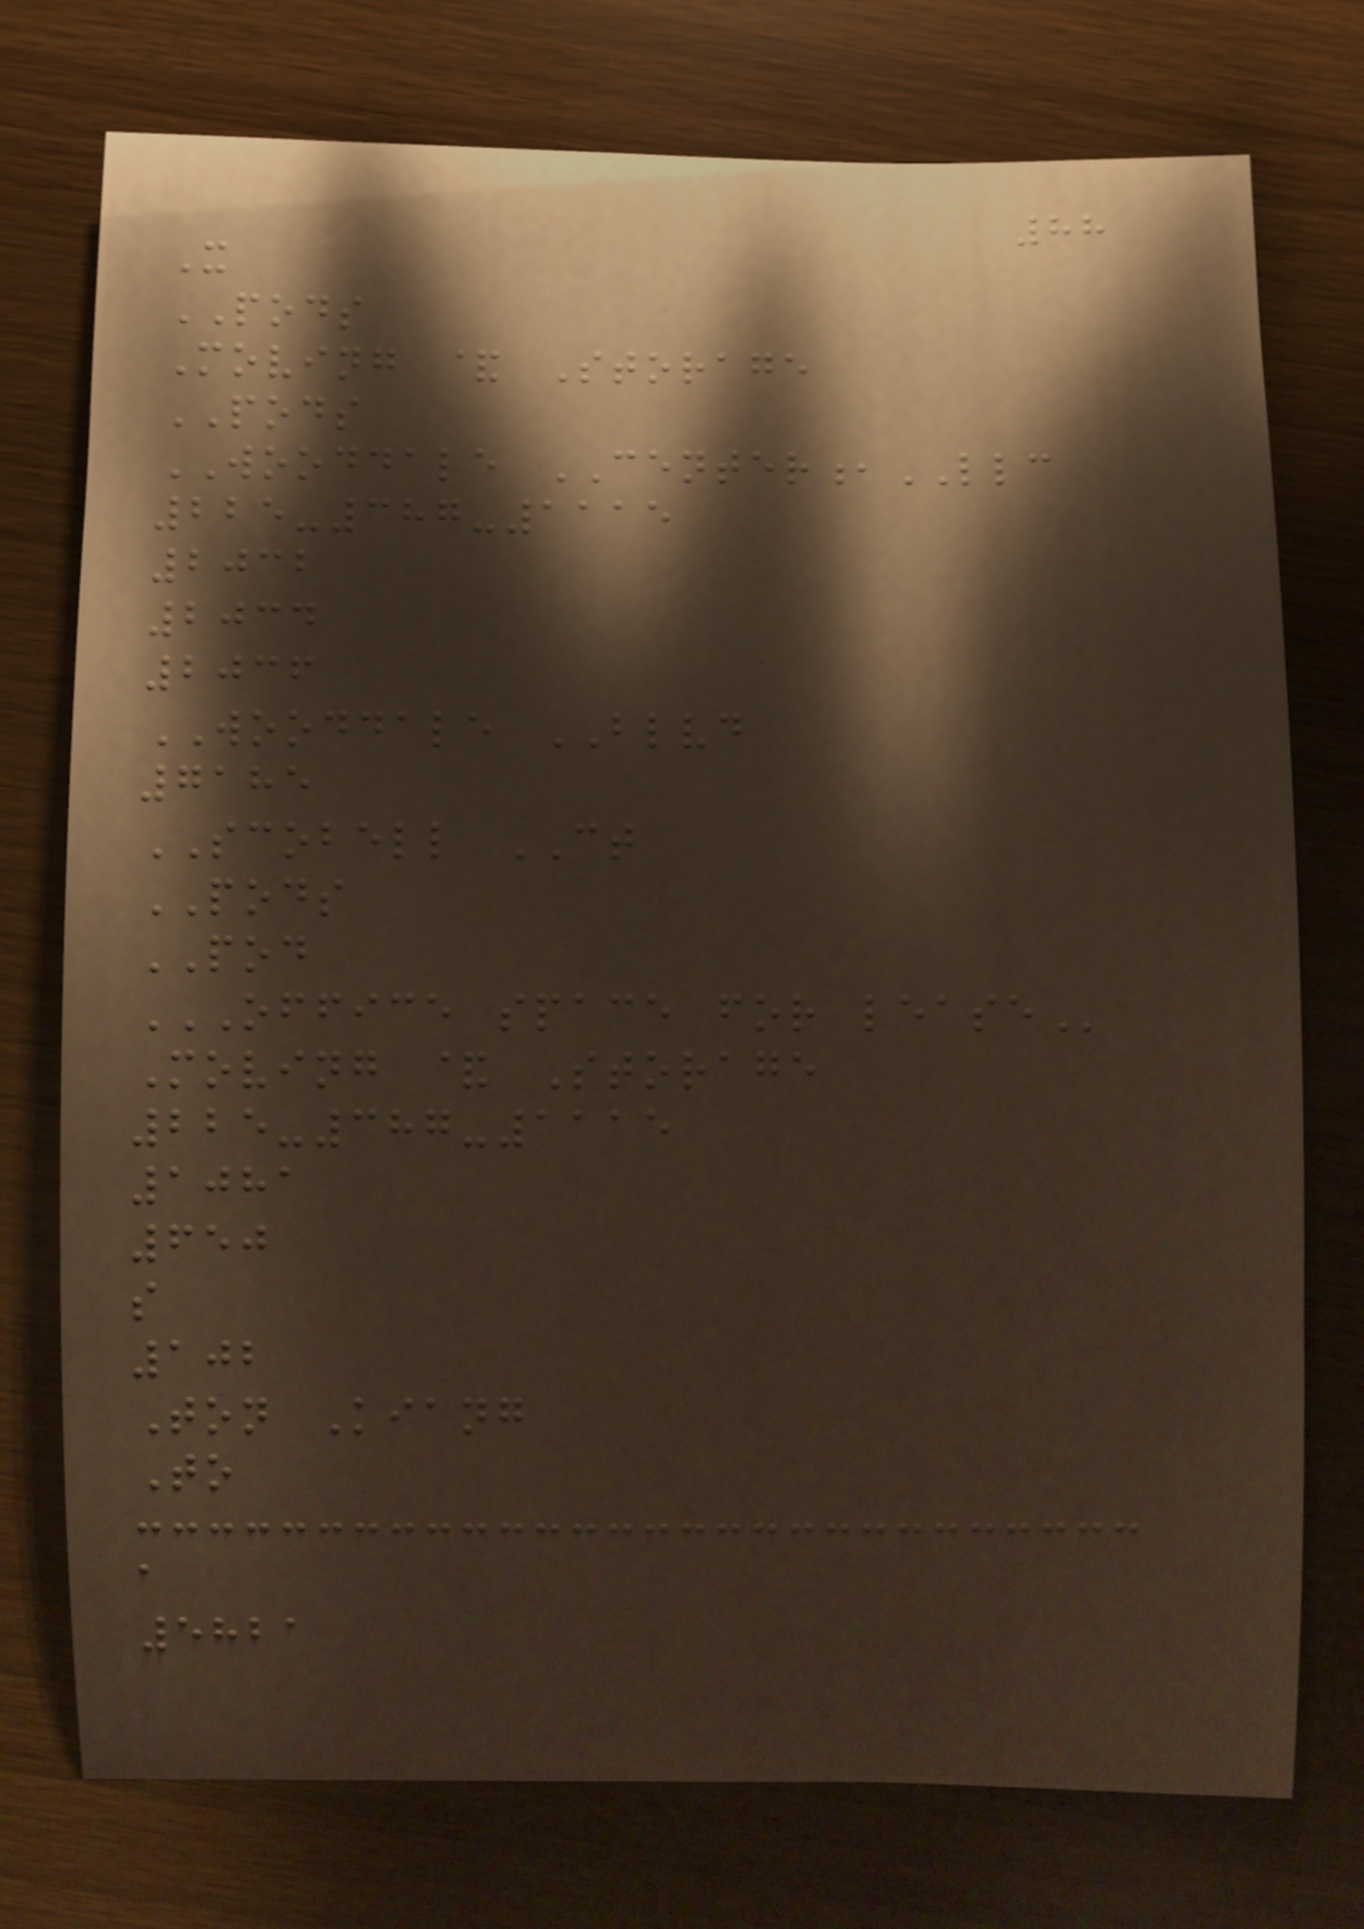88
X
PODS
Moving & Storage
PODS
WOODDALE CENTER,LLC
225-387-1115
2032
2034
2036
WOODDALE BLVD
7185
SCOBELL CT
PODS
POD
OFFICE SPACE FOR LEASE
Moving & Storage
225-387-1115
1081
650
s
102
Ton Kiang
To
a
5821
